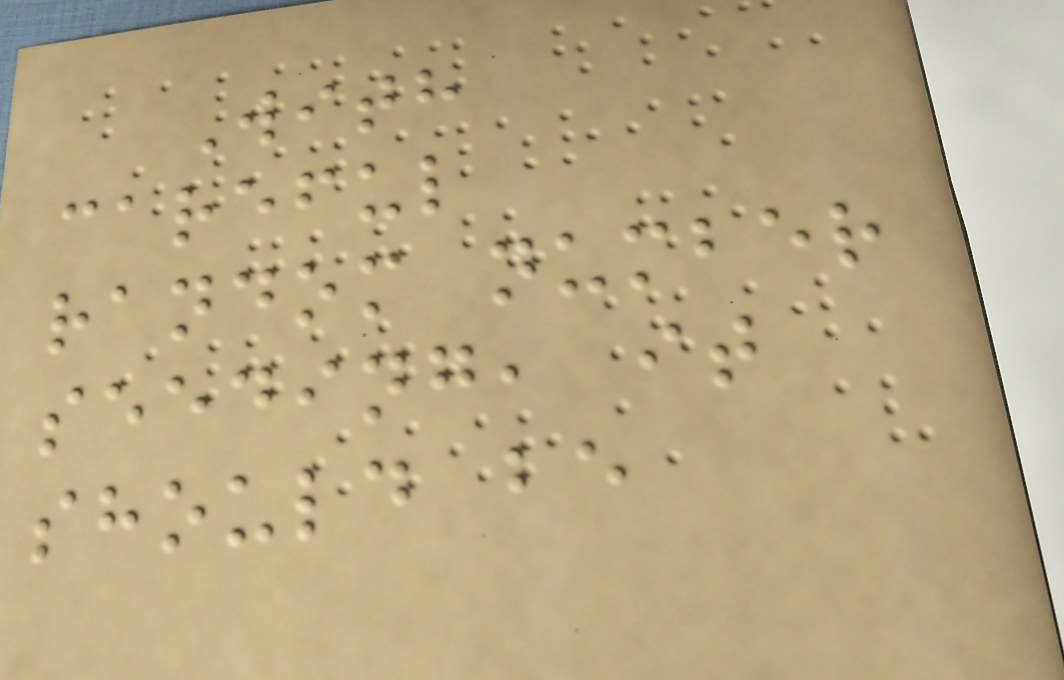With
careful
random number
seeding, it
should be
